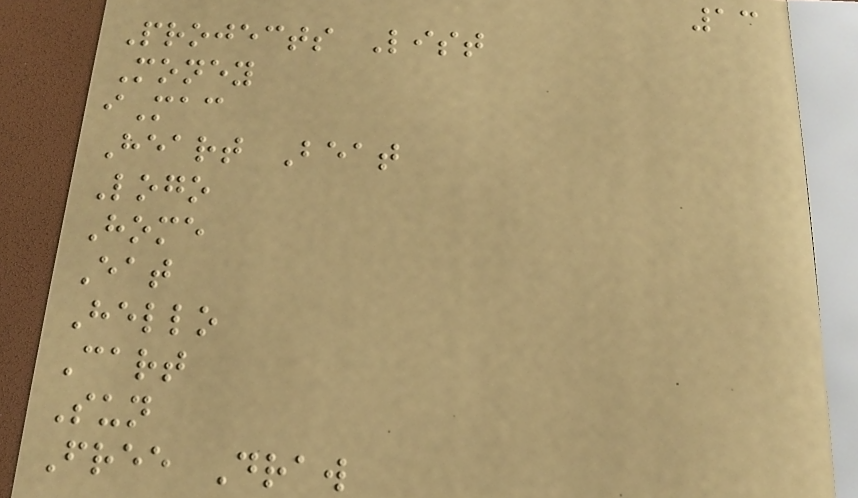13
Projects List
Money
iMac
Heart Beat
Logo
Home
Eat
Hello
Cart
Sun
Free Draw
